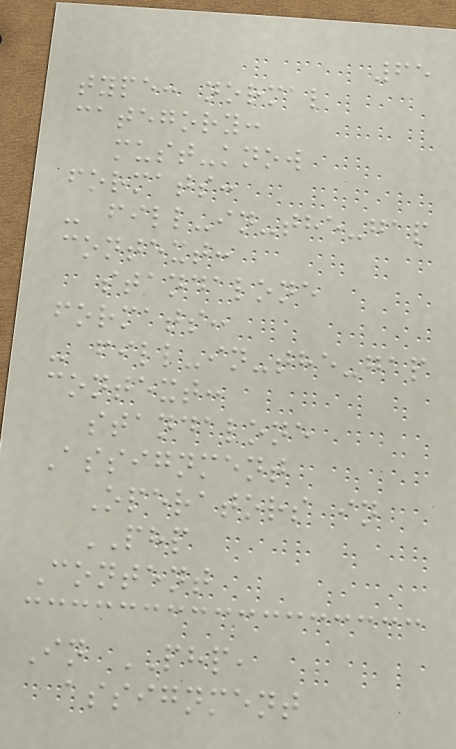65
type: normal
category:
must-know
formats:
- fill-in-the-gap
context:
standalone
formats:
- fill-in-the-gap
context:
standalone
Assignment
Operators in
PHP
Content
In PHP,
assignment
